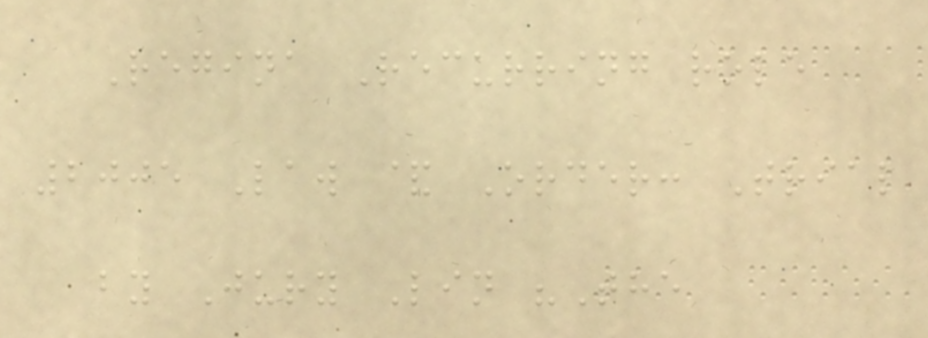Regina Recurring role
2005 Law & Order: Trial
by Jury Lin "The
